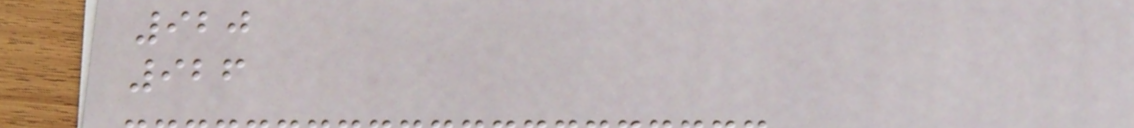920
926
